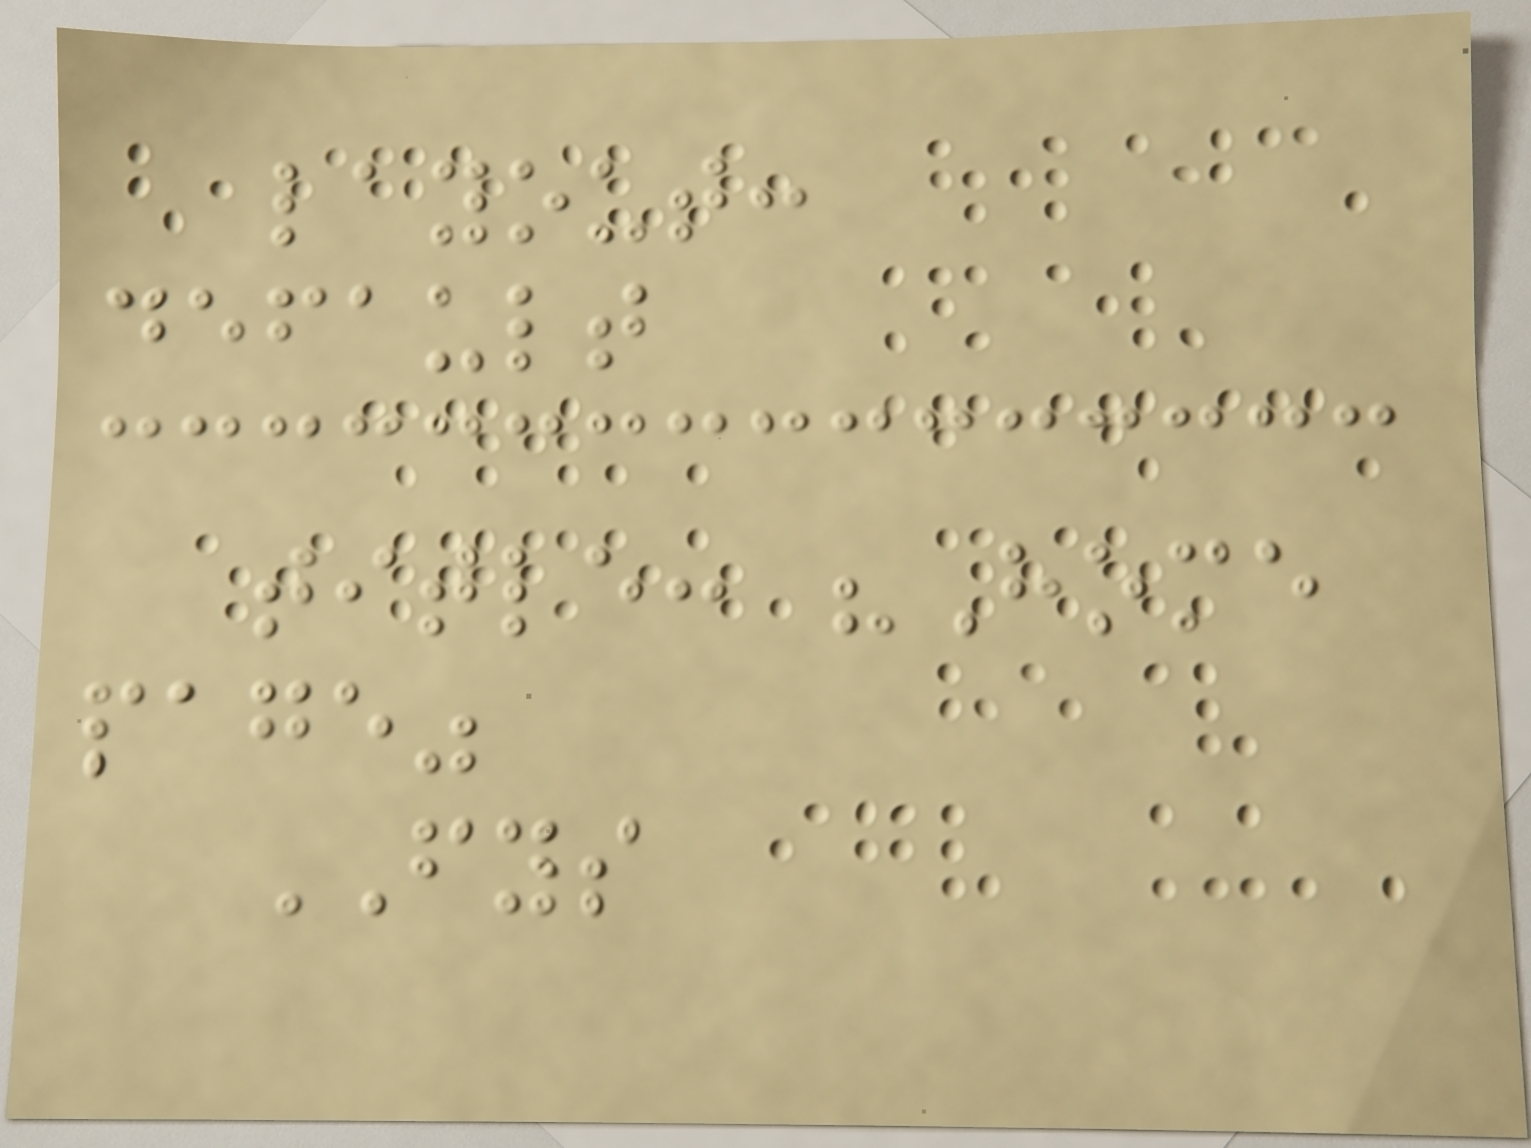layout:
default
title: "Home
page"
FYS
